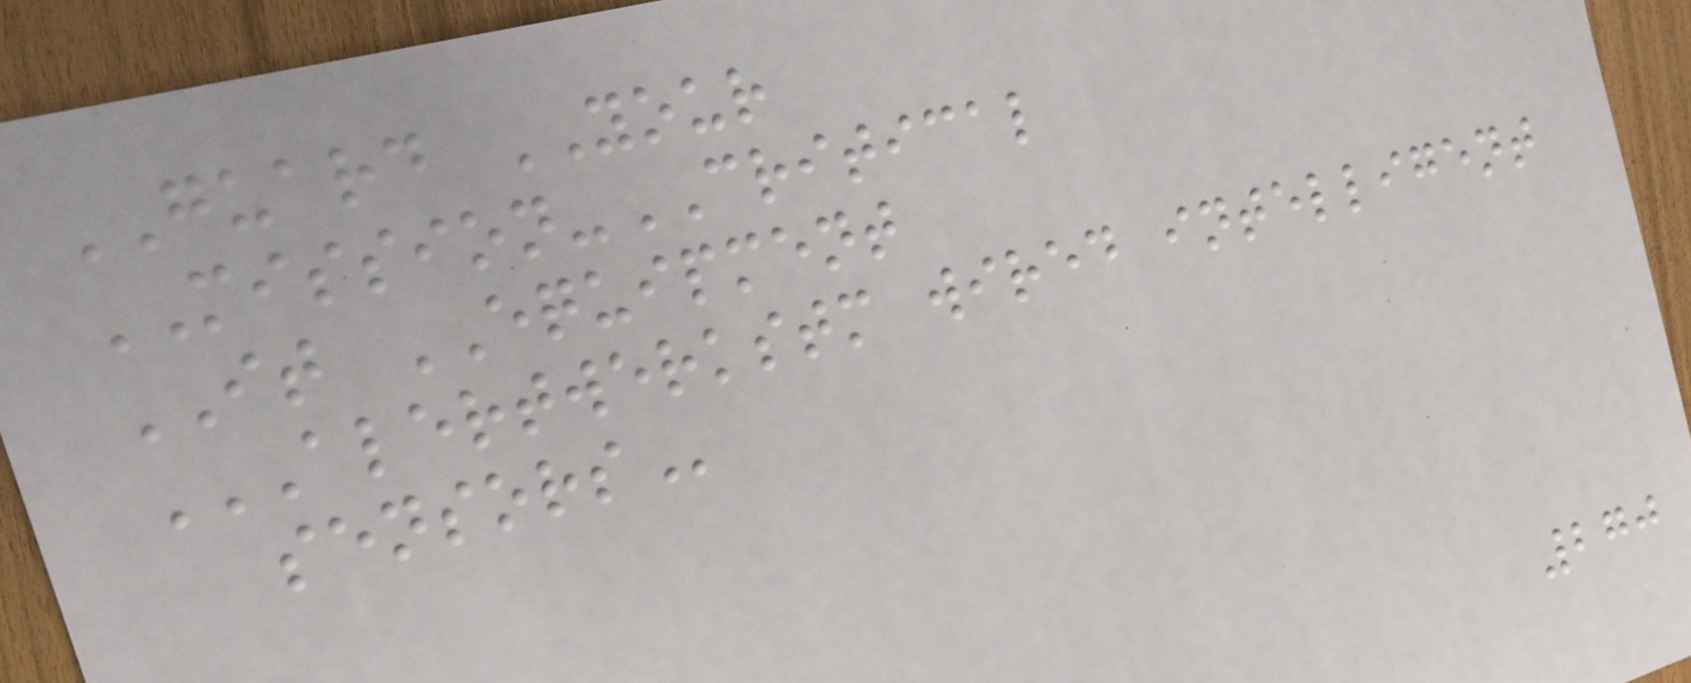GUARD YOUR
MISSION-CRITICAL
IT EQUIPMENT
ALERTWERKSTM WIRED INTELLIGENT
SENSORS
270
